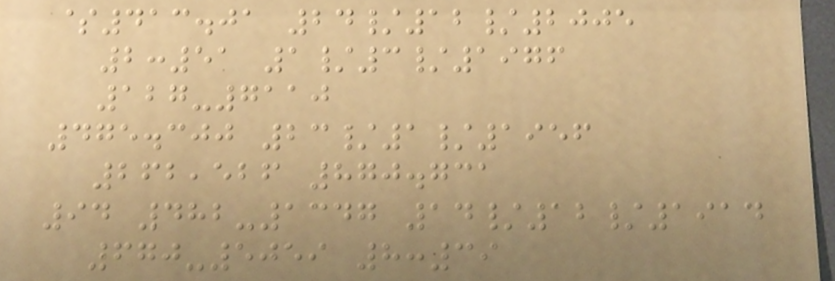$413.01 24/12/2005
2:51 1/3/1976
127-7110
475.300 23/1/1956
262,526 870.731
94 482-1347 14/12/1914
670-5059 8:39
